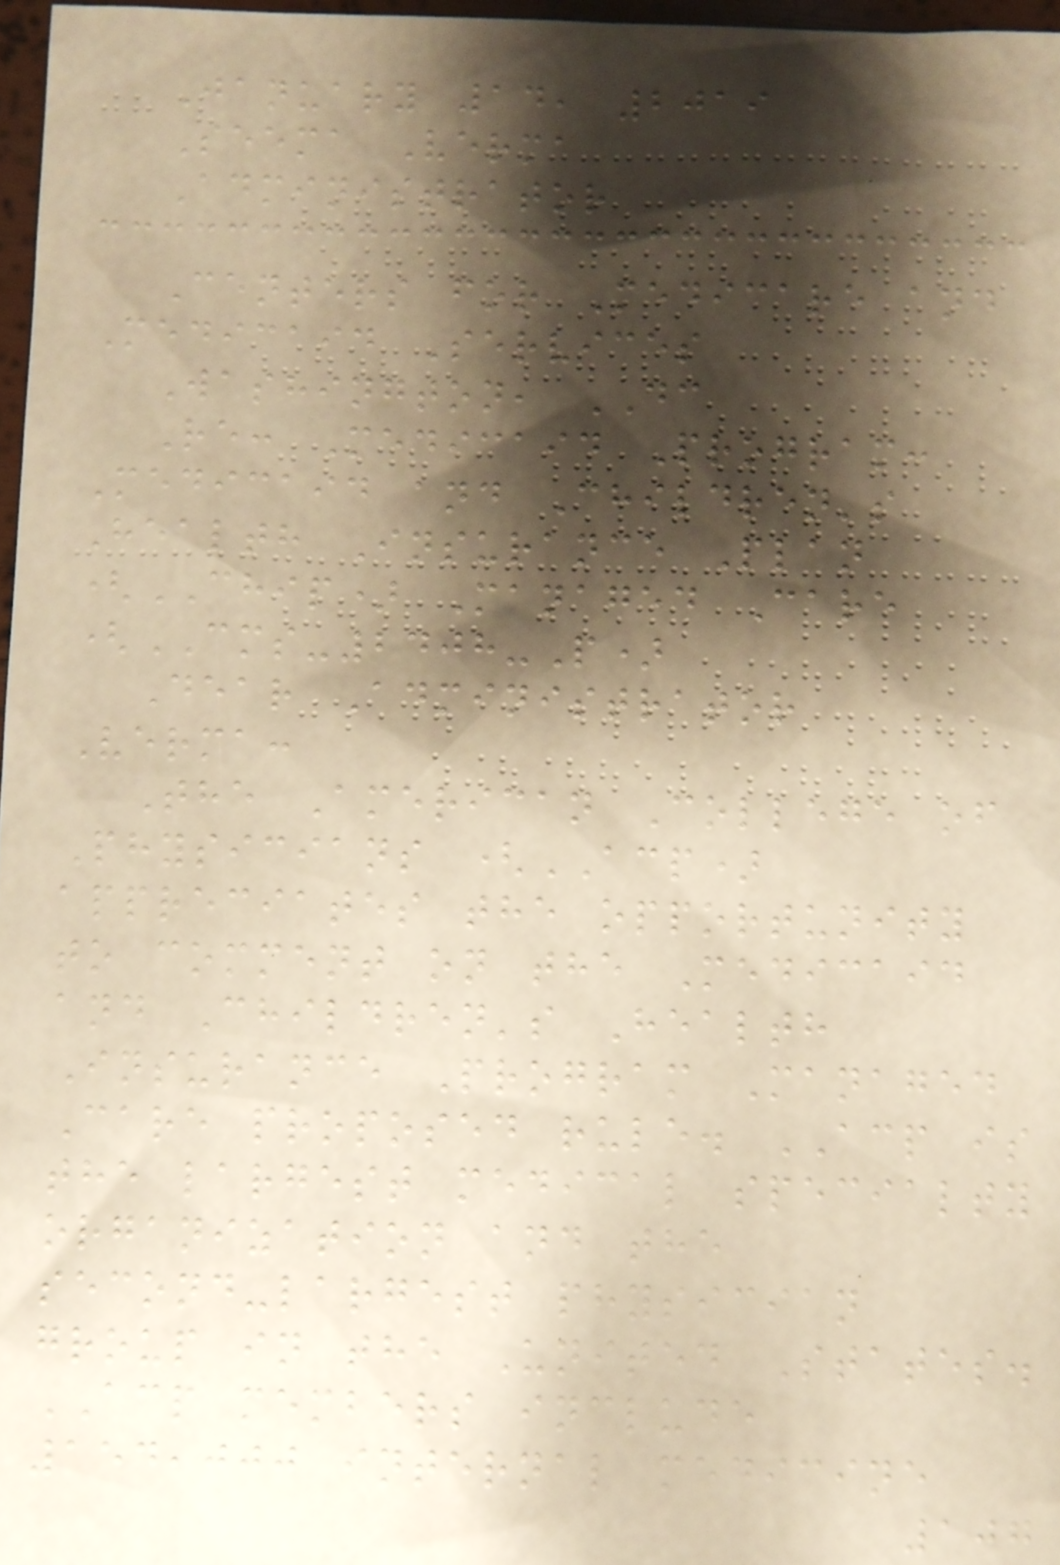January 14, 2019
Seema Verma
Administrator
Centers for Medicare and
Medicaid Services
Washington, DC
Re: Medicaid Program:
Medicaid and Children's
Health Insurance Plan
(CHIP) Managed Care
(CMS-2408-P)
Dear Administrator
Verma:
The American College of
Physicians (ACP)
appreciates the opportunity
to comment on the Medicaid
and Children's Health
Insurance Program Managed
Care proposed rule. ACP is
the largest medical specialty
organization and the
second-largest physician
group in the United States.
ACP members include
154,000 internal medicine
107
